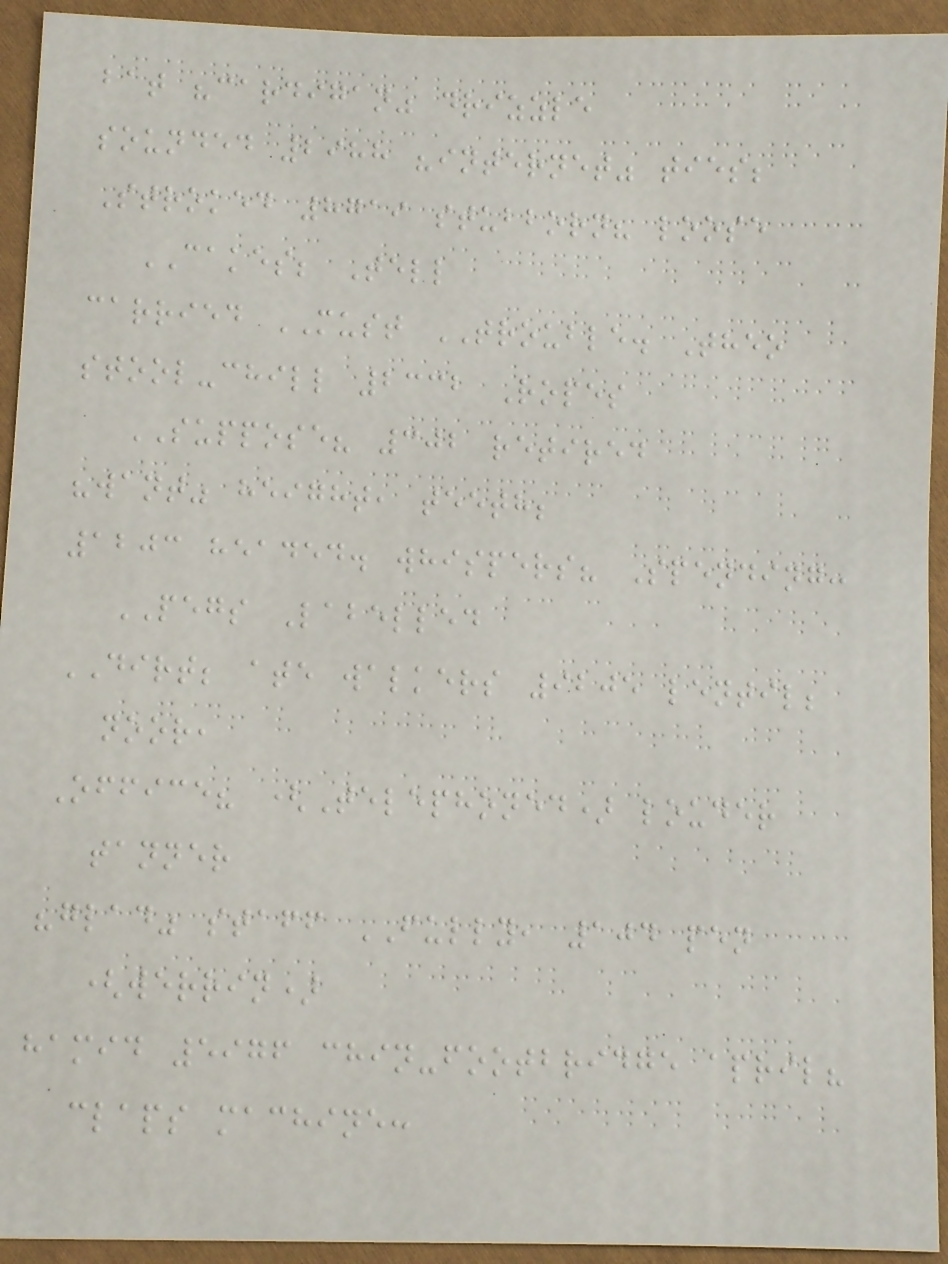bat "cardigan" drizzle
sounded 2988 "internet" ties;
Stroked 8719 stubborn? loose
CAKES; Tell
carried MUST TROUBLE. Theo
stool-chill 2332 Ropes
SUPPOSE? 302 retired
"want" height, teeth;
1203 headed. whispers? Spending:
PEGS Labelled
DIRT; ate walkers 9205 lentil;
noor,
Office? (Telephoned) louder
tanner
"glad" staff FULLY, 104 pen
(werrin)
hamid 5976 chin-footbridge april?
claps machine:
